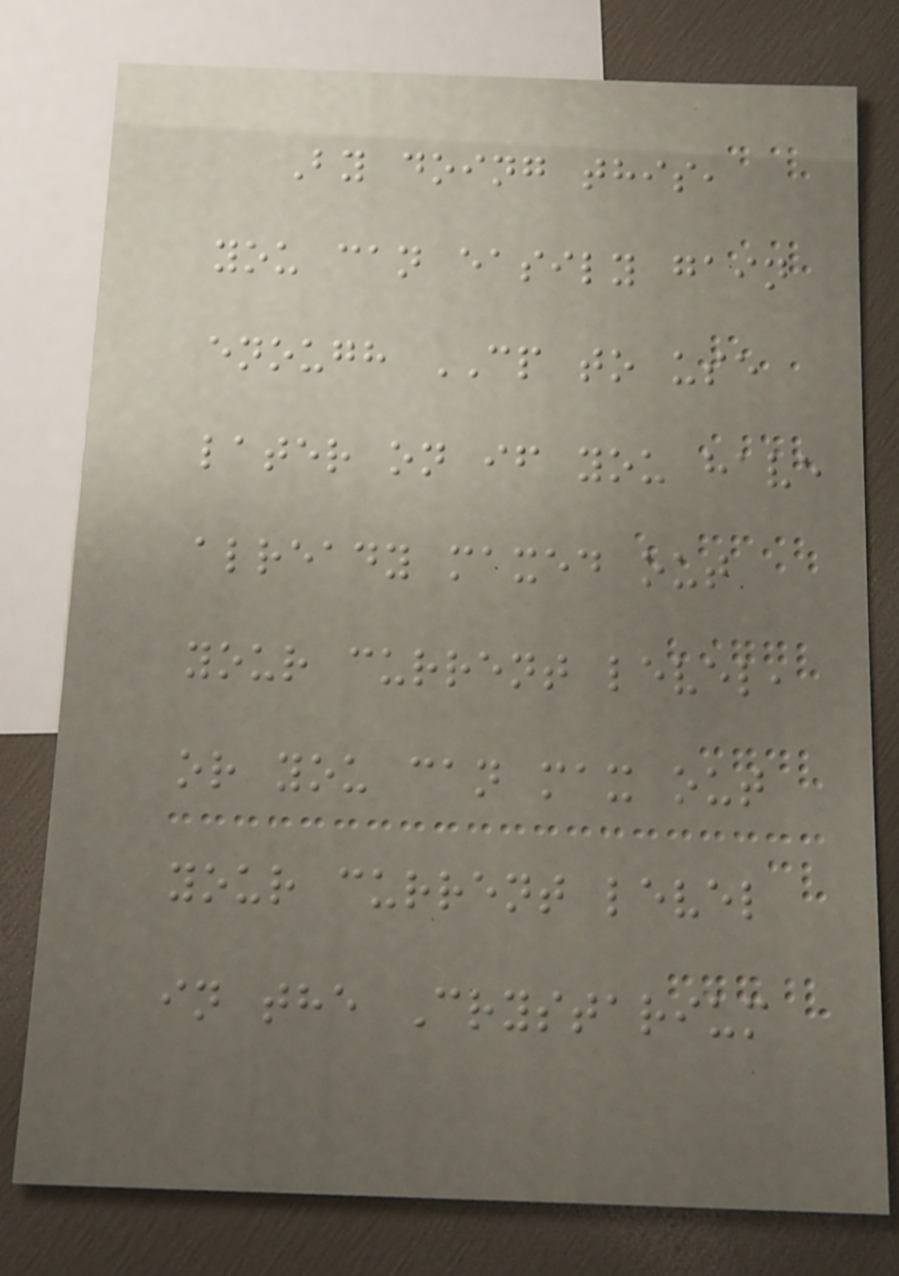By doing this,
you can easily gain
enough CP to use
later on if you have
already maxed out
your current level,
or you can max out
your current level
in the Crystarium
